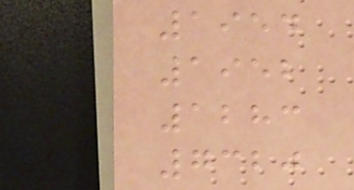1954
1952
1283
7320
